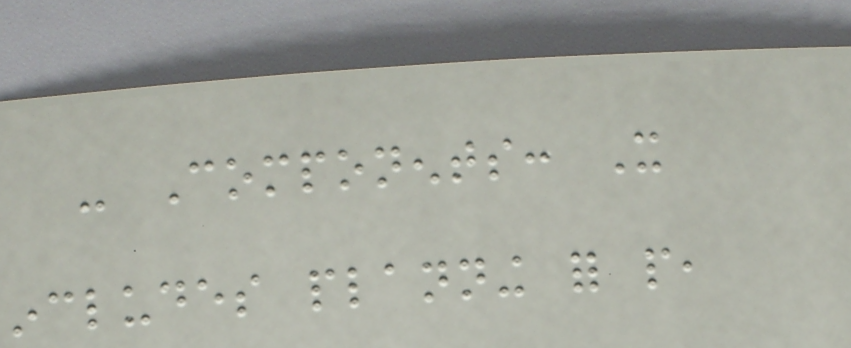- Components: It
includes planning for people,
